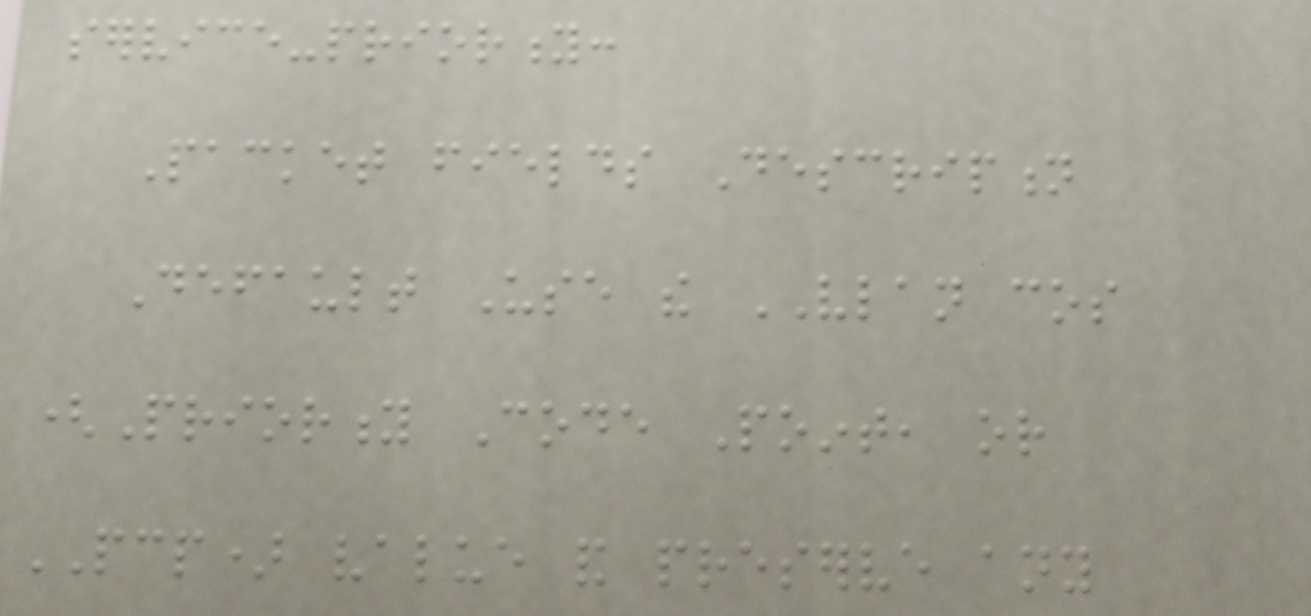service-priority:
Packet fields Description
Default Use the VLAN cos
(Priority Code Point, or
PCP) value and preserve any
